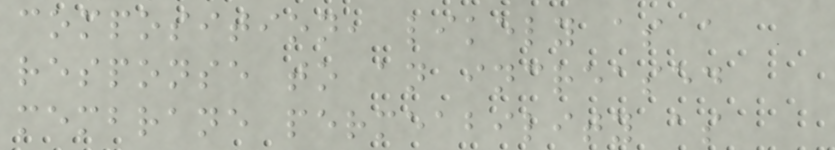composition, likely as a
response to an increased
membrane permeability as
